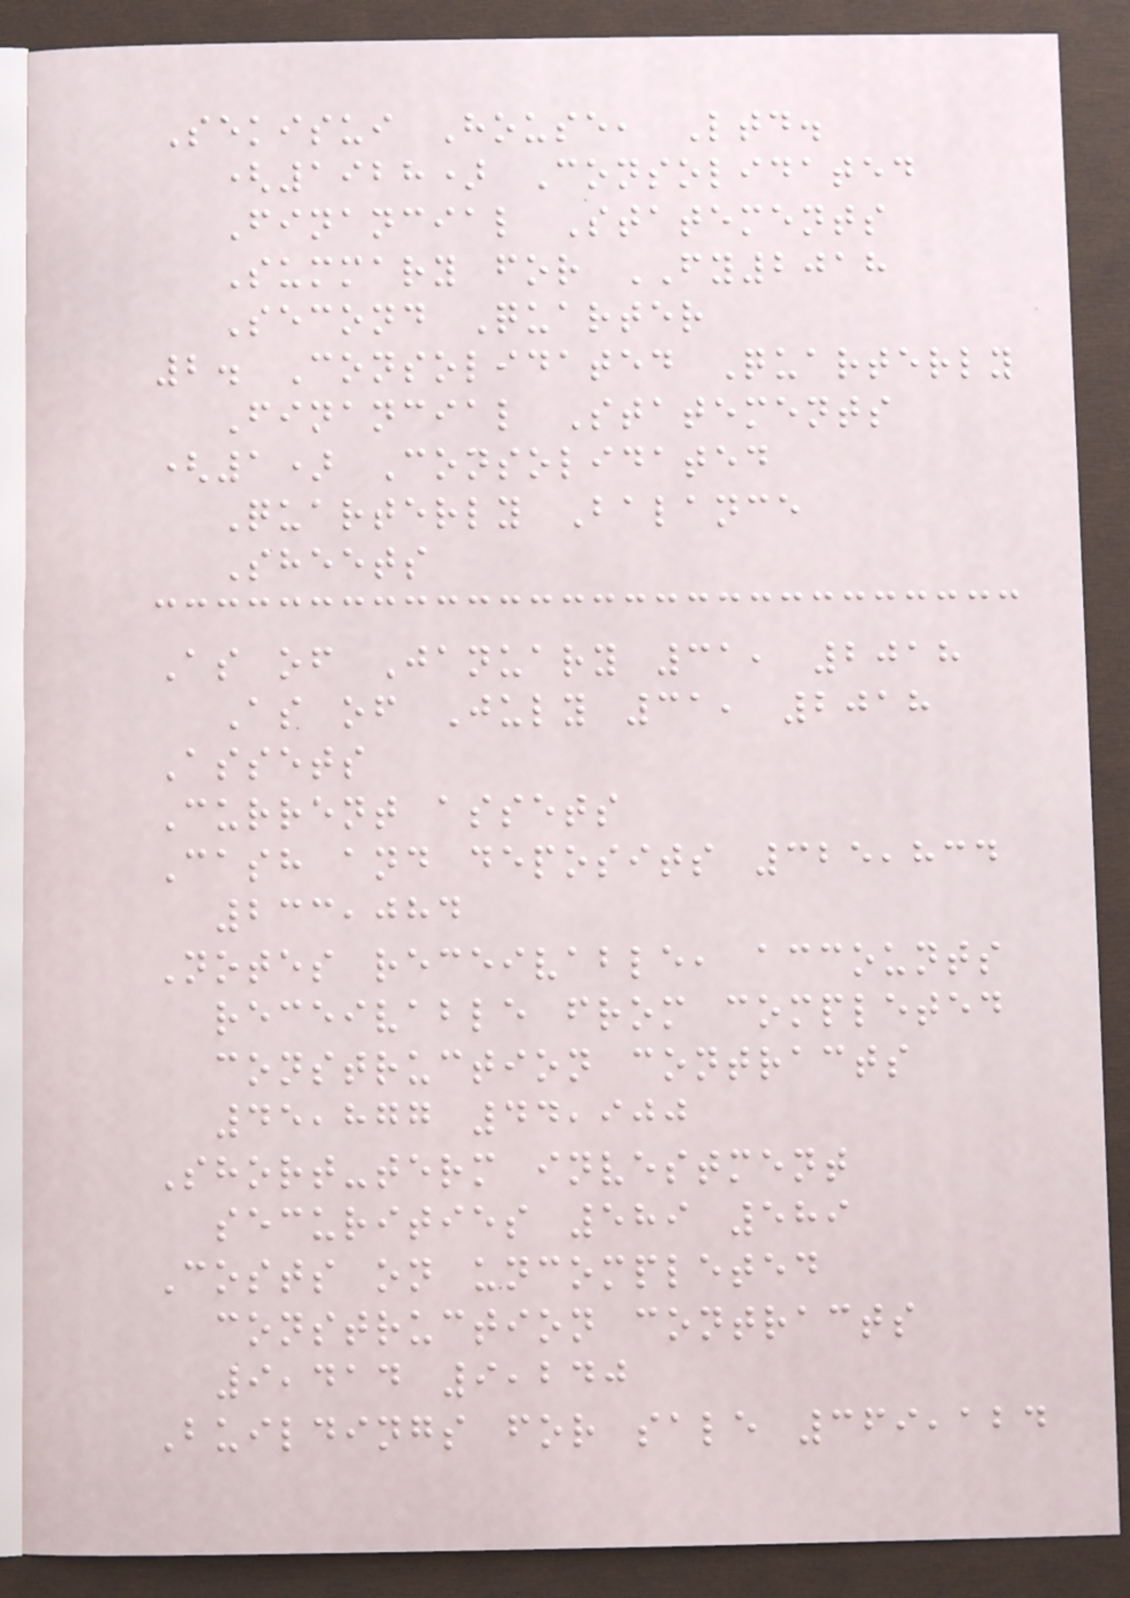Sekisui House, Ltd.
(1928) Consolidated
Financial Statements
Summary for FY2018
Second Quarter
2. Consolidated Quarterly
Financial Statements
(1) Consolidated
Quarterly Balance
Sheets
As of January 31, 2018
As of July 31, 2018
Assets
Current assets
Cash and deposits 325,834
233,084
Notes receivable, accounts
receivable from completed
construction contracts
45,877 44,900
Short-term investment
securities 589 589
Costs on uncompleted
construction contracts
9,414 9,240
Buildings for sale 369,124
